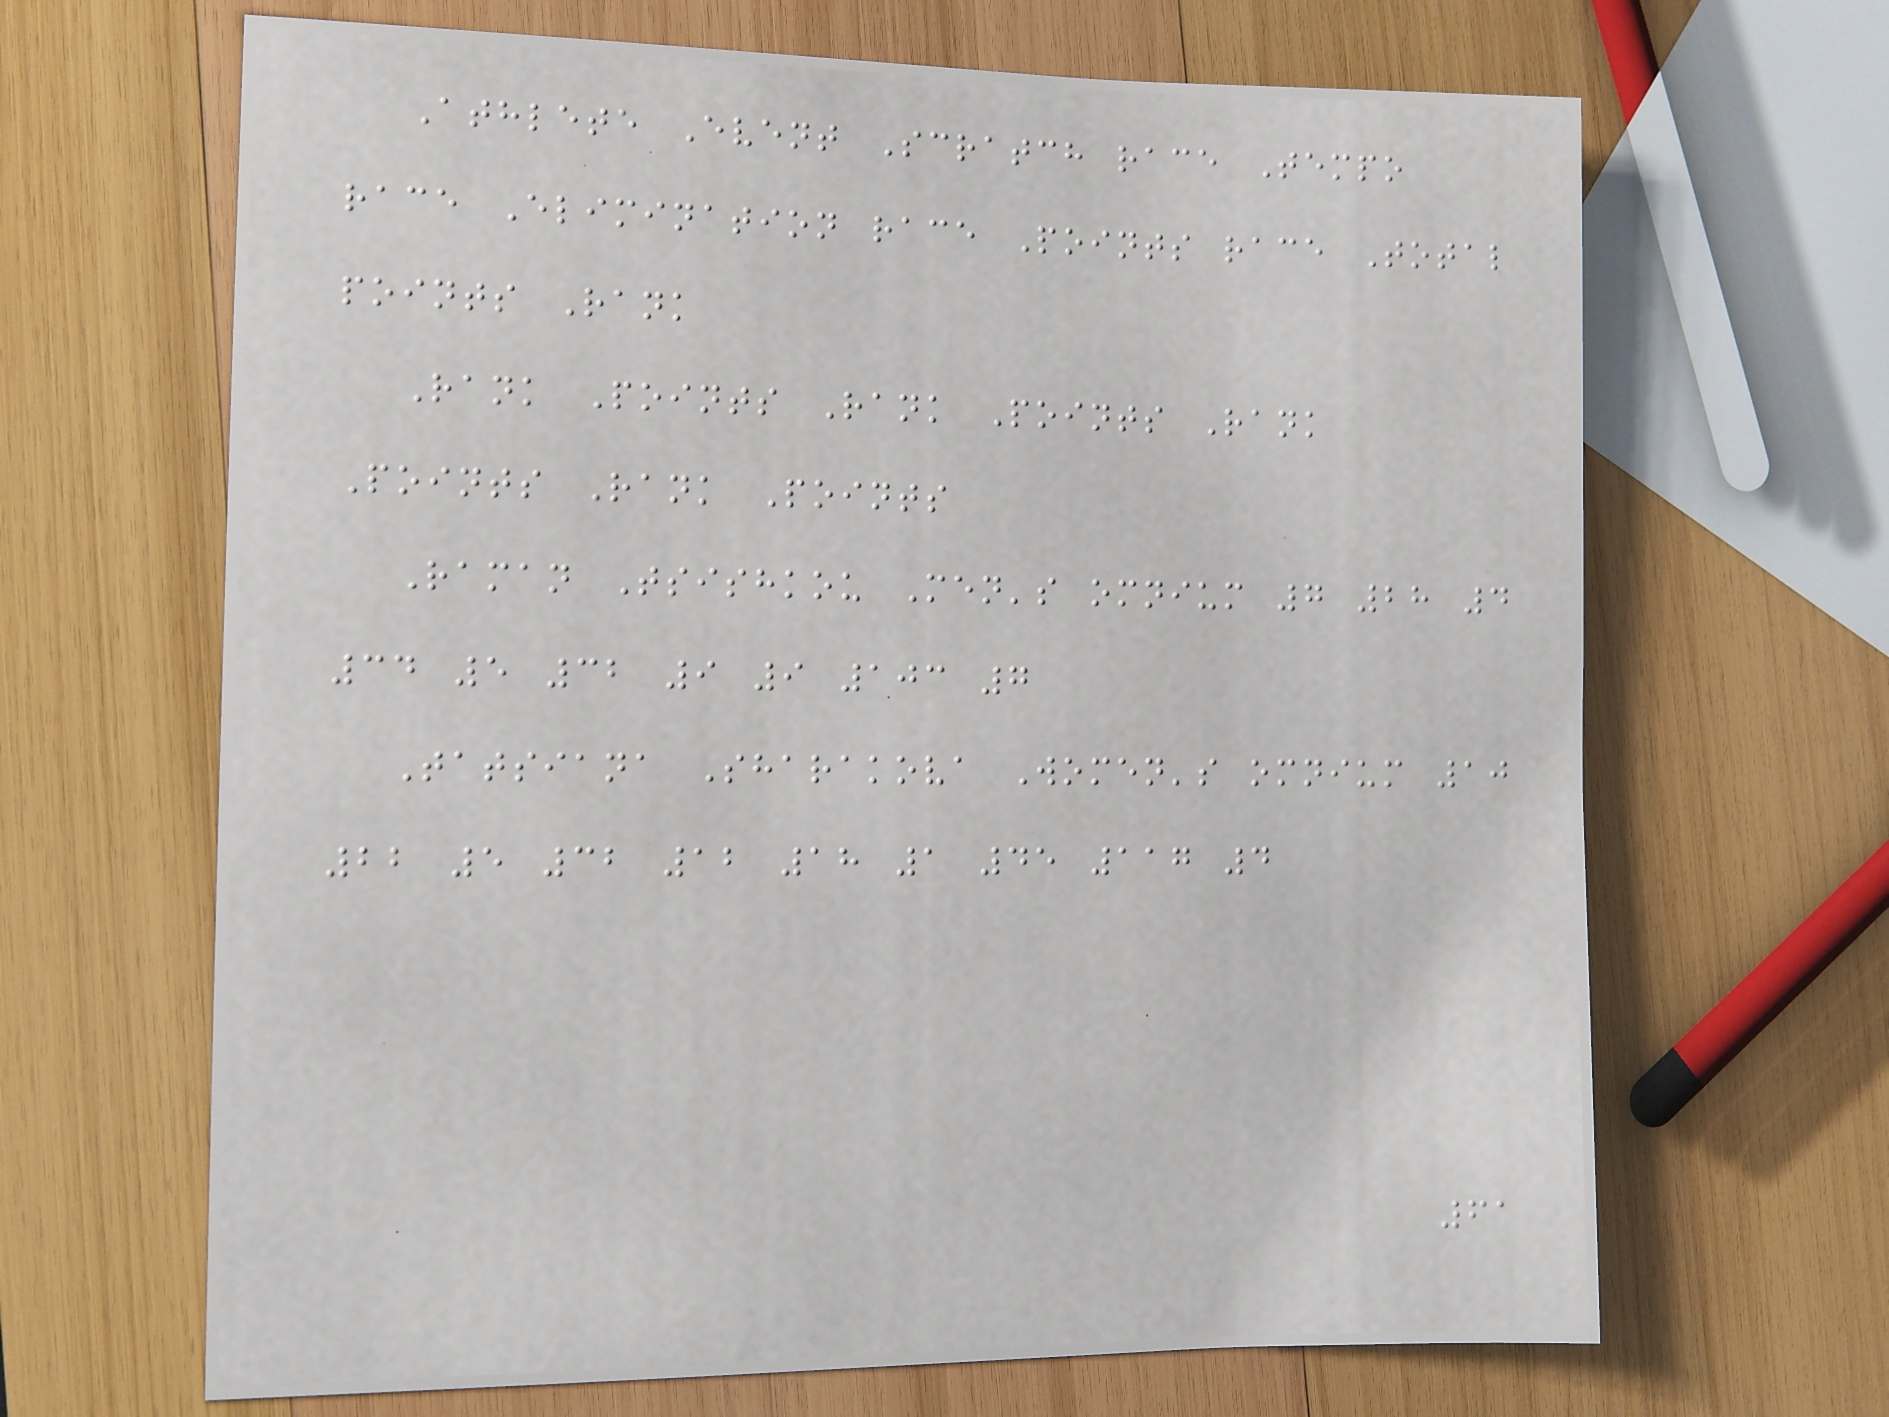Athlete Event Scratch race Tempo
race Elimination race Points race Total
points Rank
Rank Points Rank Points Rank
Points Rank Points
Raman Tsishkou Men's omnium 7 28 4
34 5 32 9 9 103 7
Tatsiana Sharakova Women's omnium 10
22 5 32 12 18 1 45 117 4
61
